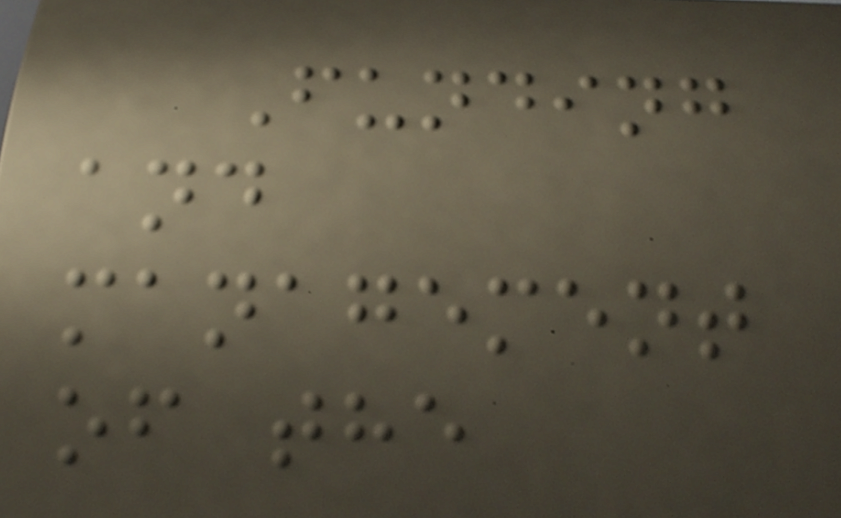Funding
and
management
of the
